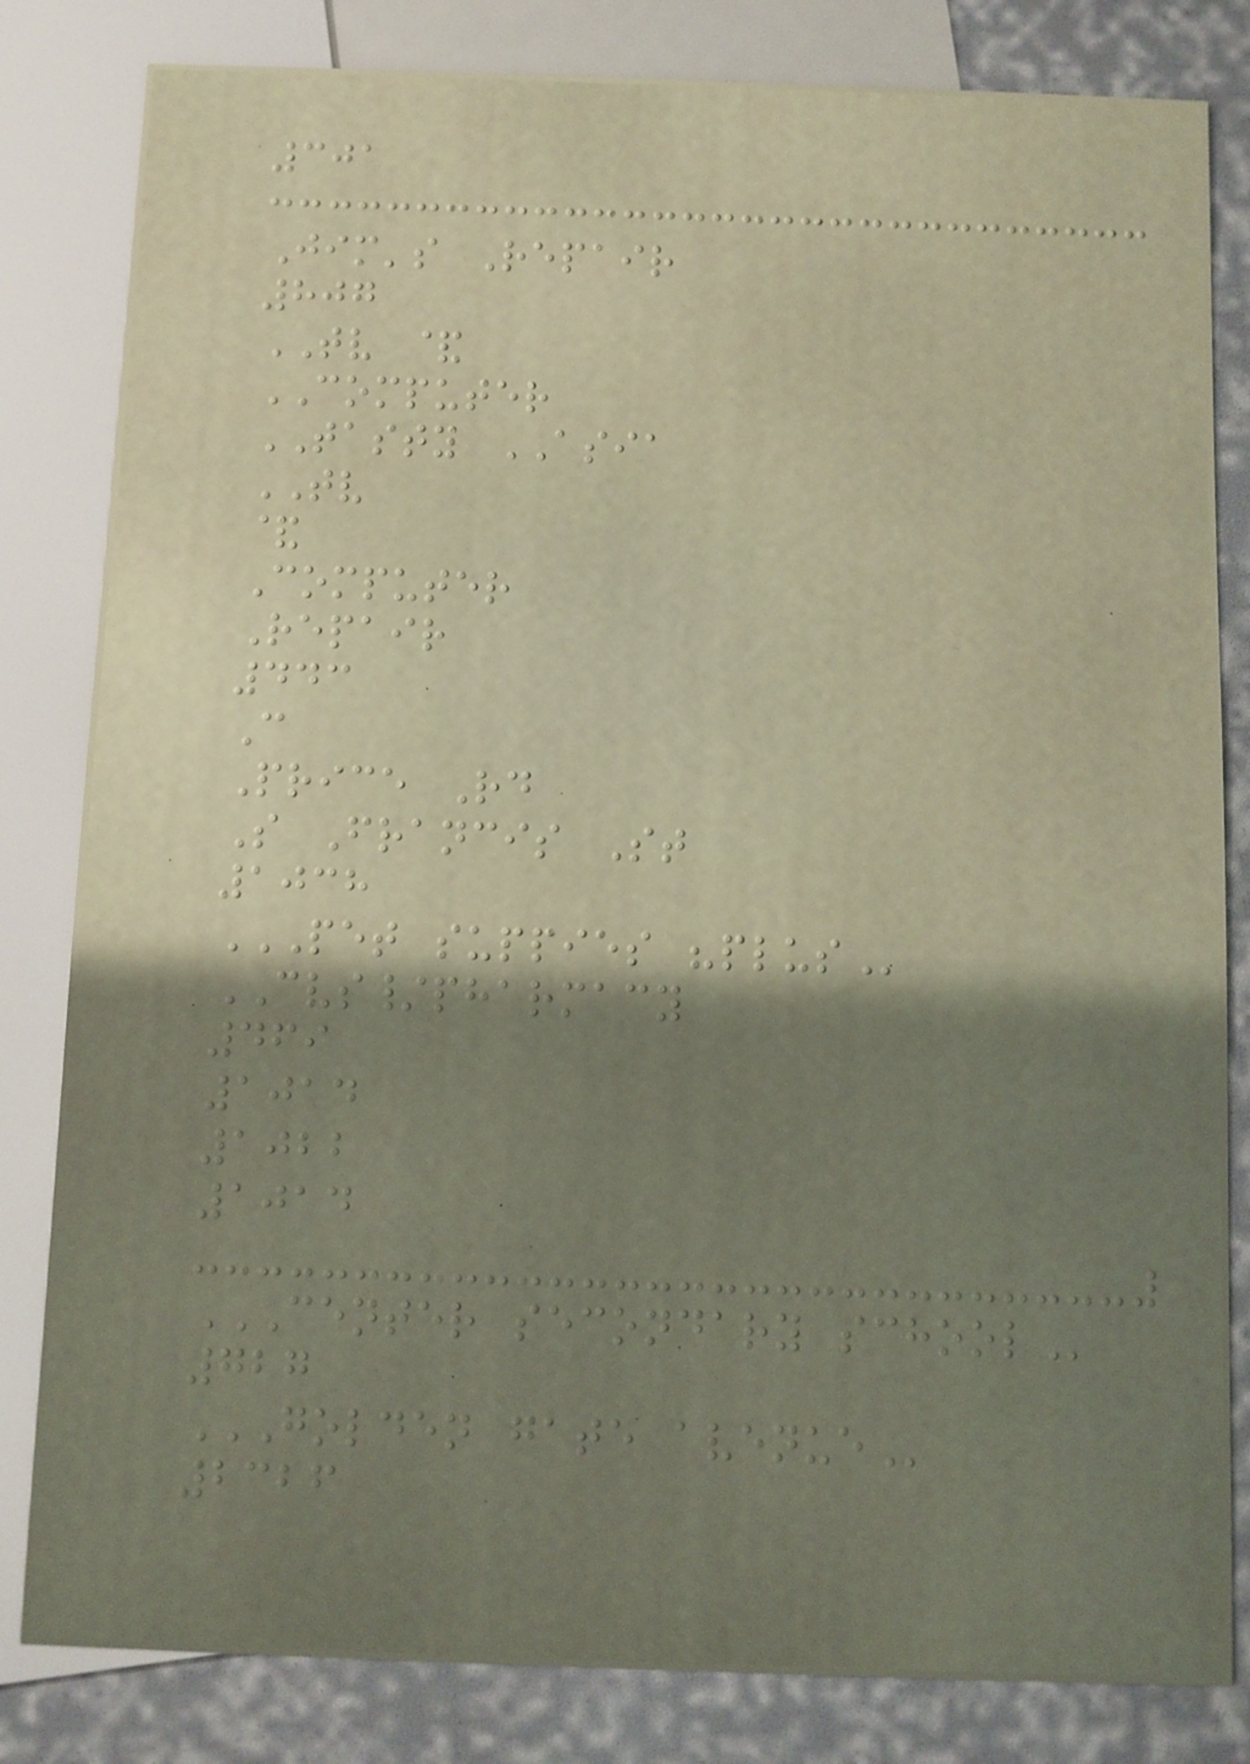301
Jim's Repair
807
TV &
COMPUTER
TASTY ASIA
TV
&
Computer
Repair
443
C
Price Rd
S Francis St
1038
PET SUPPIES "PLUS
CVS/pharmacy
469
1014
1022
1014
CENTER SECONDARY SCHOOL
727
GOLDEN GATE AVENUE
2326
